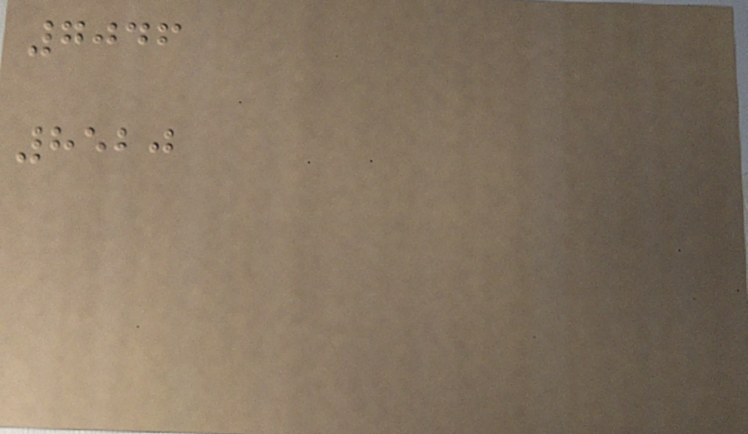7046
8520
